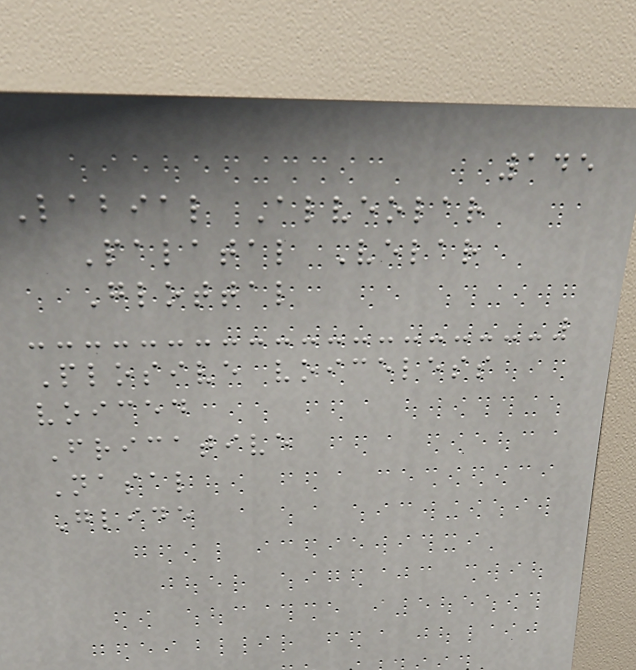145
Labial Alveolar
Palatal Velar
Glottal
Plosive voiceless
voiced
Fricative
Nasal
Glide
